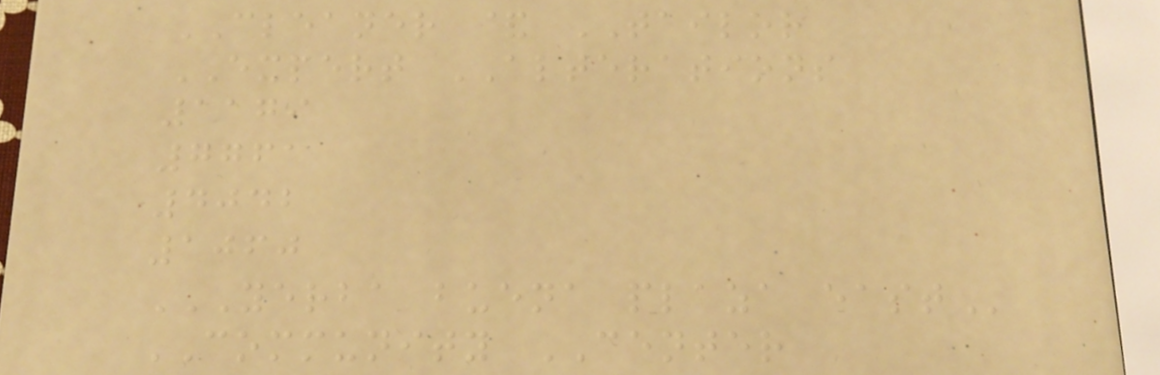CLEANER & TAILOR
EXPERT ALTERATIONS
1179
7761
4042
1060
YERBA BUENA PLAZA EAST
COMMUNITY CENTER
